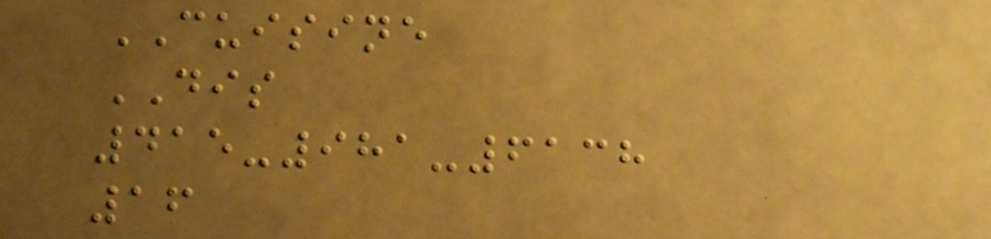CUISINE
DIS
415-981-6138
16
